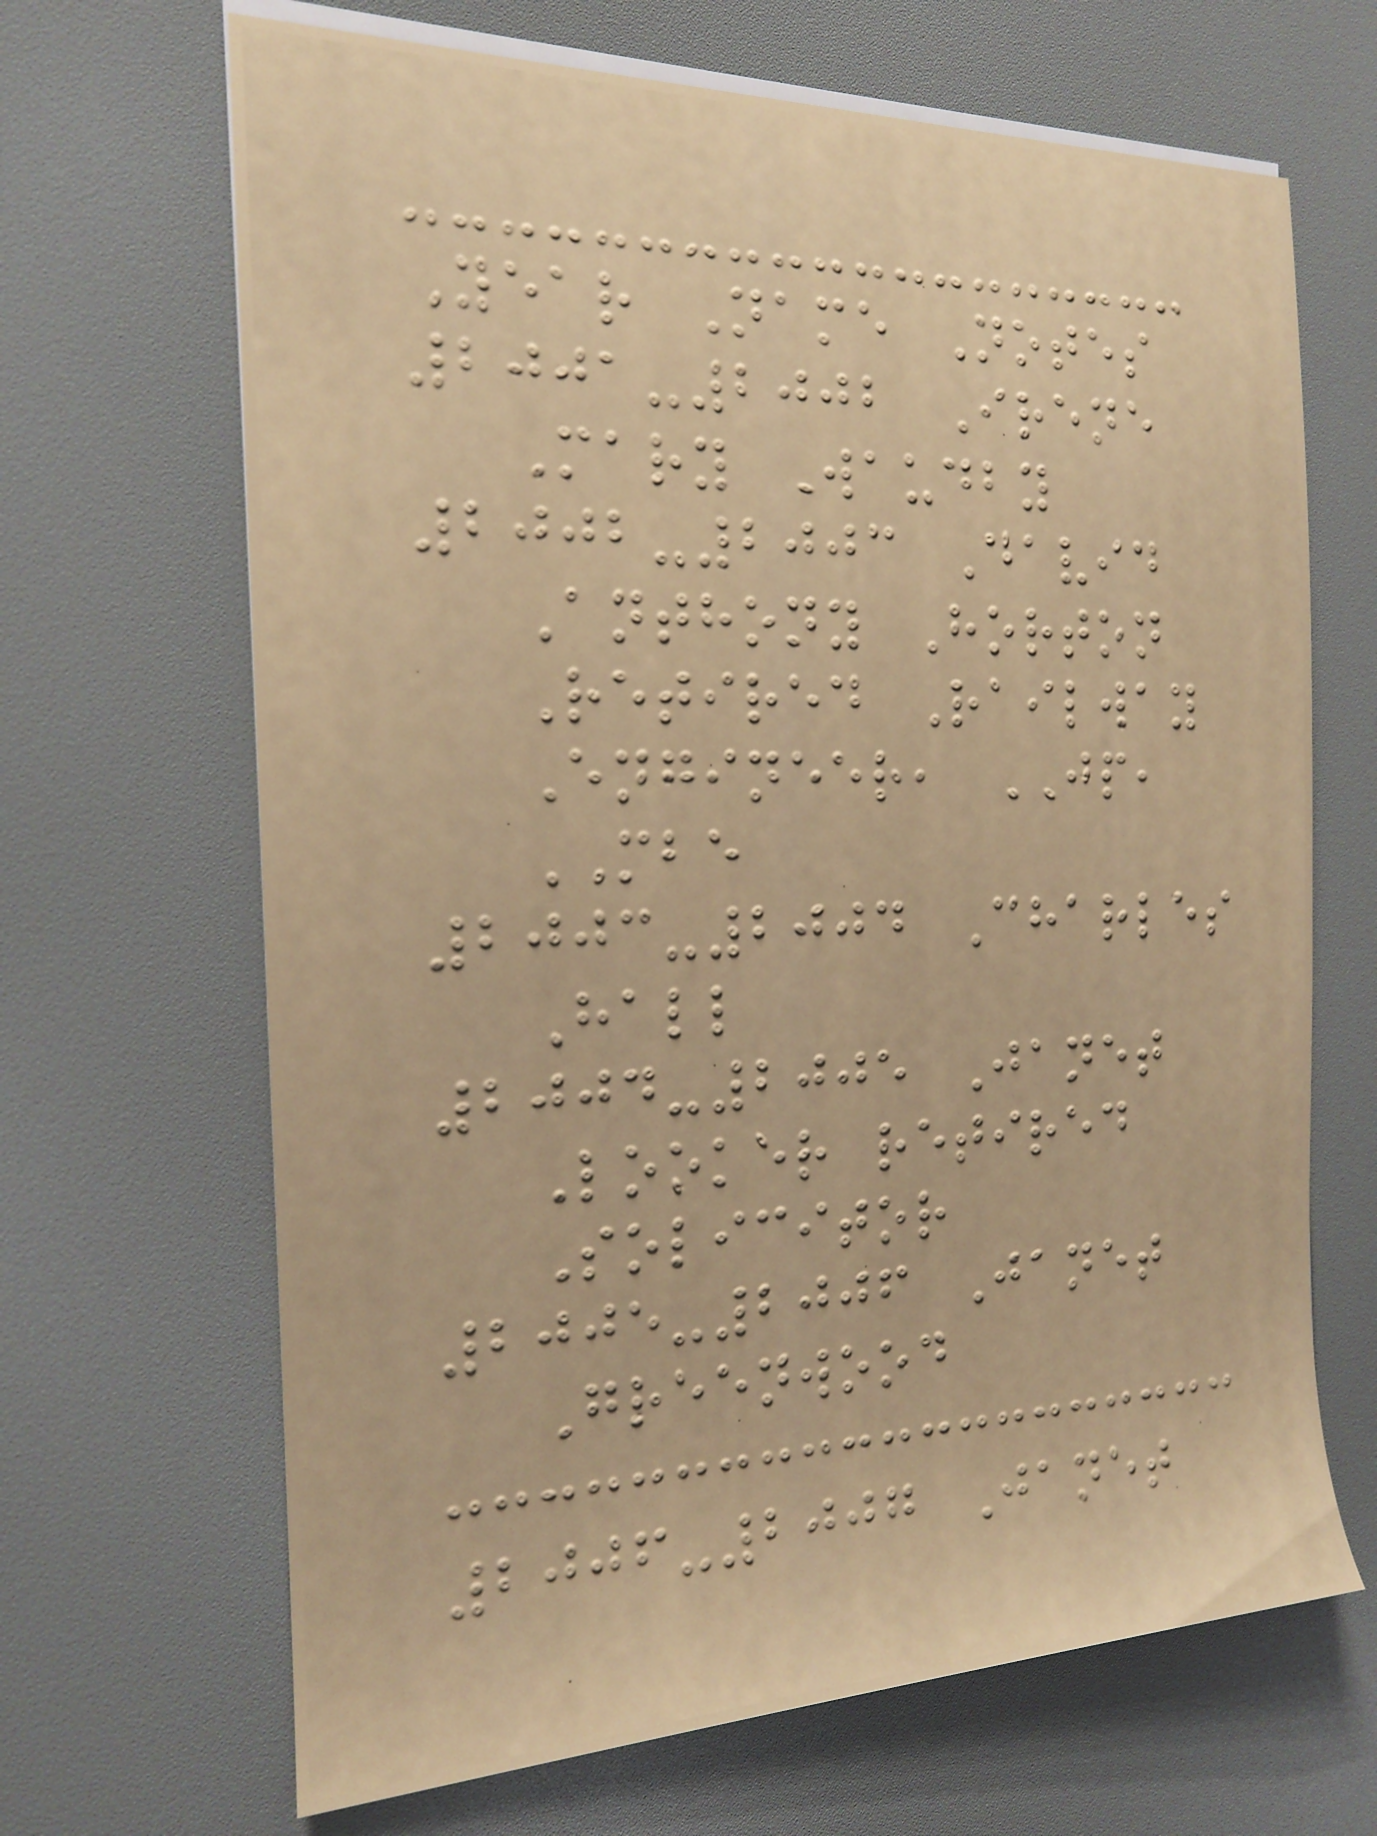Year Name Notes
2001-2002 Irene
Mary Waudby
2002-2003 David
Anthony Horton
Retired Railway
Engineer, JP,
MBE
2003-2004 Charles
Hall
2004-2005 Janet
Looker retired
Solicitor
2005-2006 Janet
Greenwood
2006-2007 Janet
